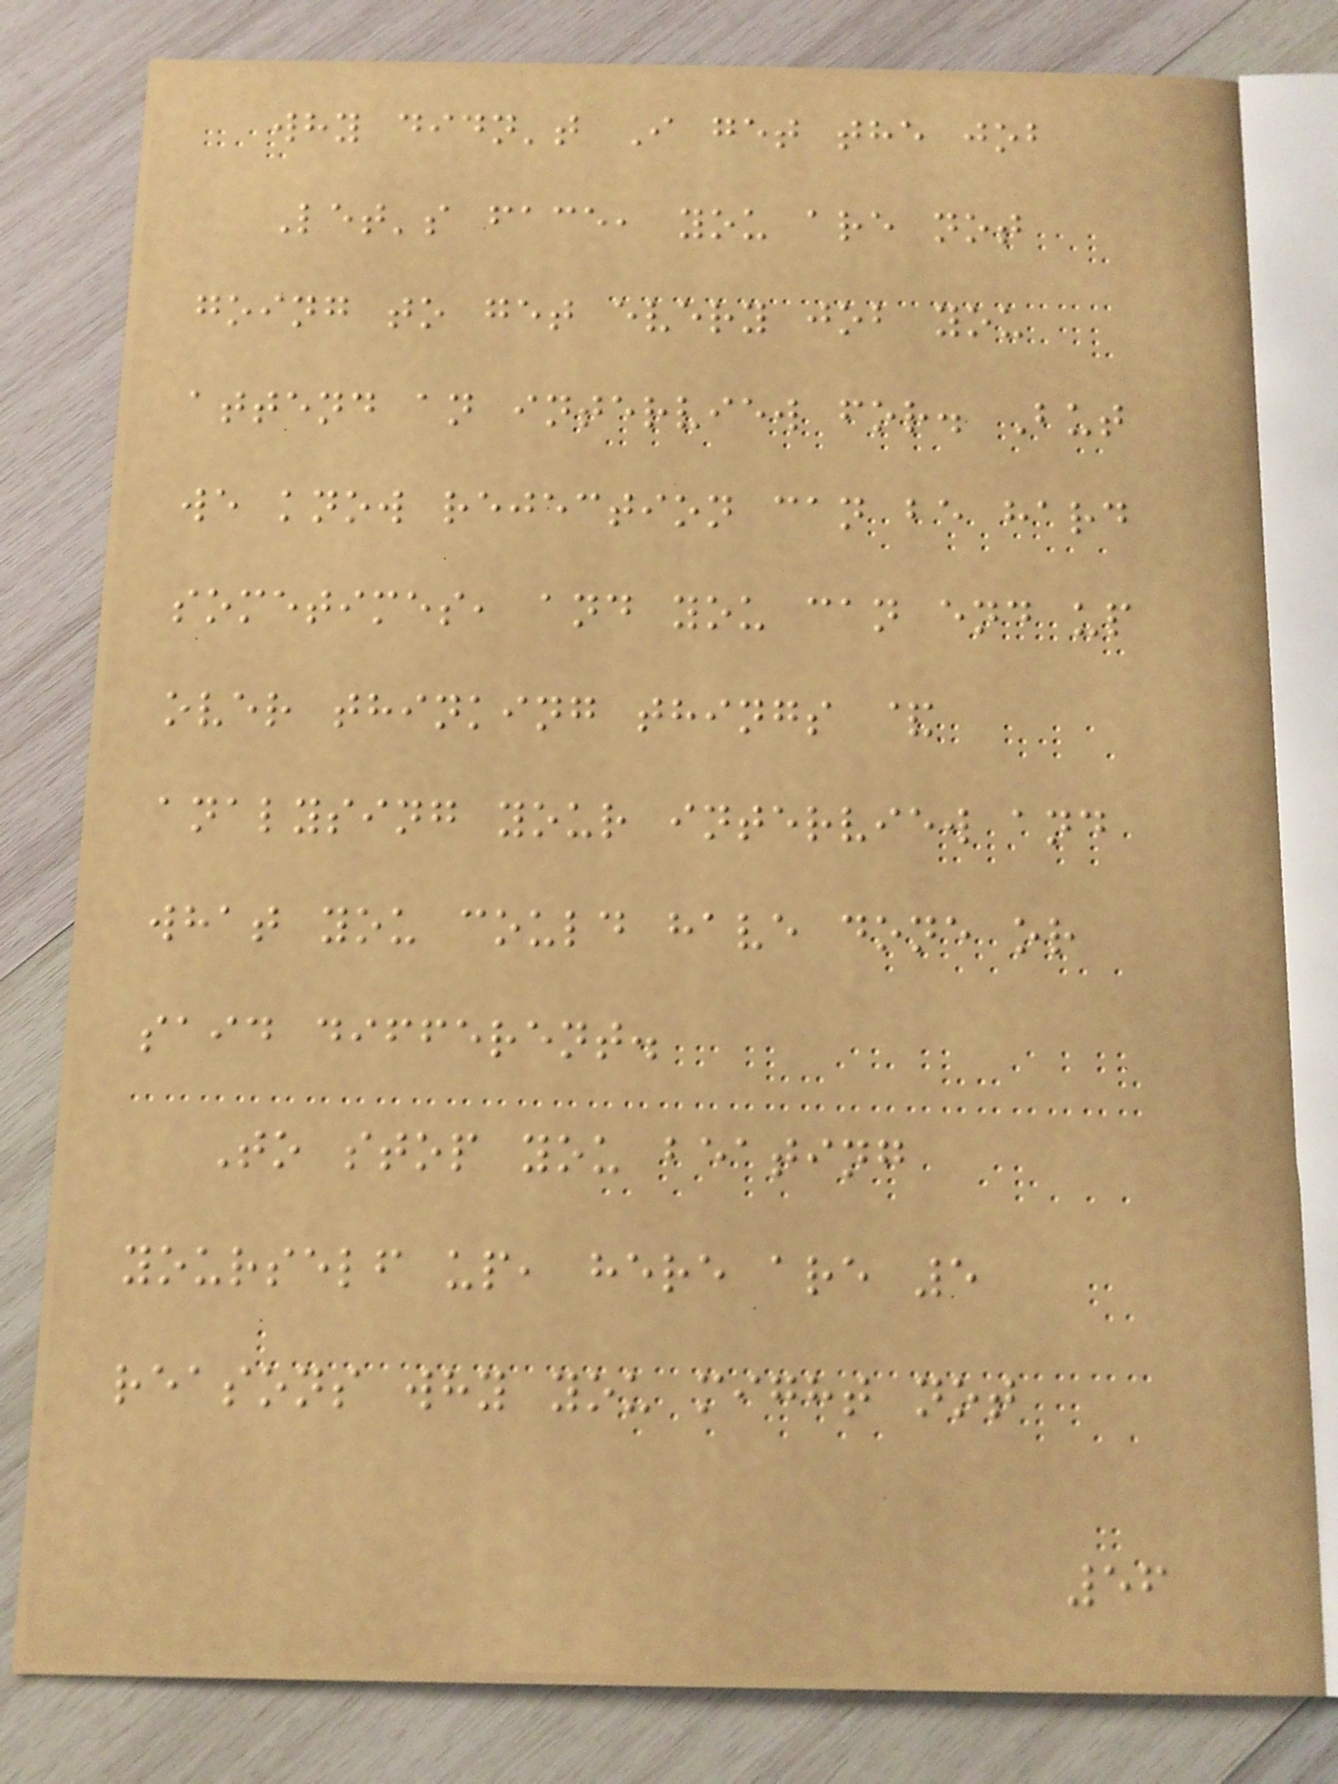why didn't I get the job
Let's face, you are not
going to get every job you
attend an interview for. But
we know rejection can be hard
sometimes, and you can end up
over thinking things &
analysing your interview and
what you could have done or
said different.
To stop you beating
yourself up, here are 5
reasons why you might not
56
